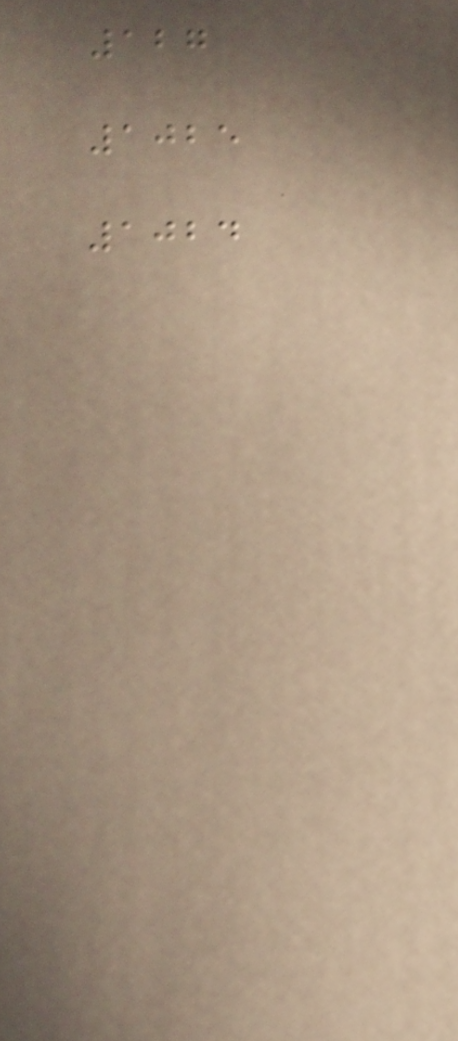127
1025
1024
